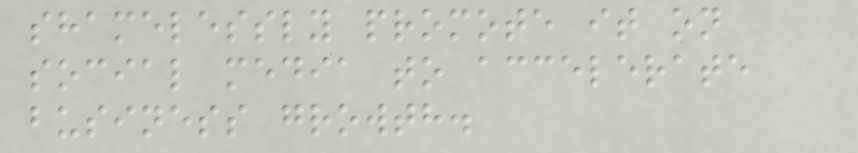shamelessly promote it on
social media to accelerate
business growth.
